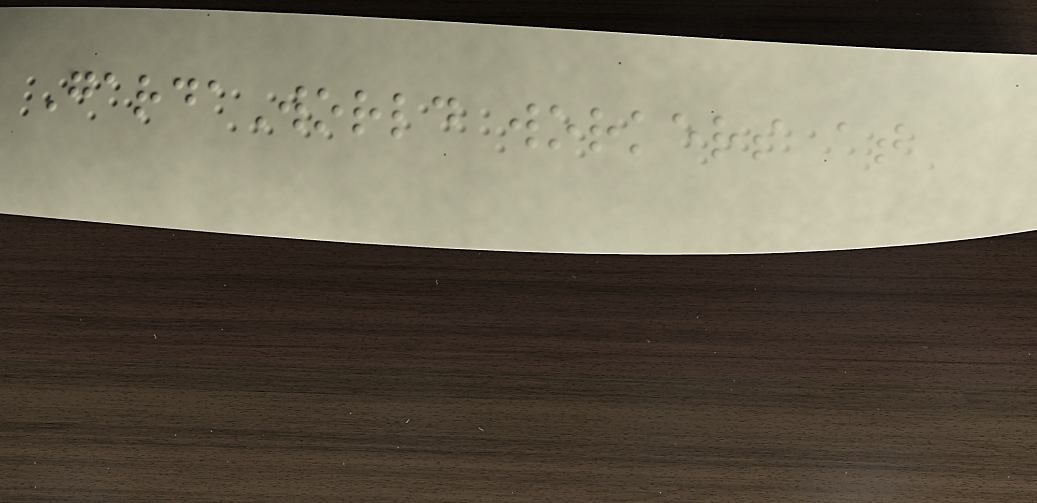GardaWorld workers at
